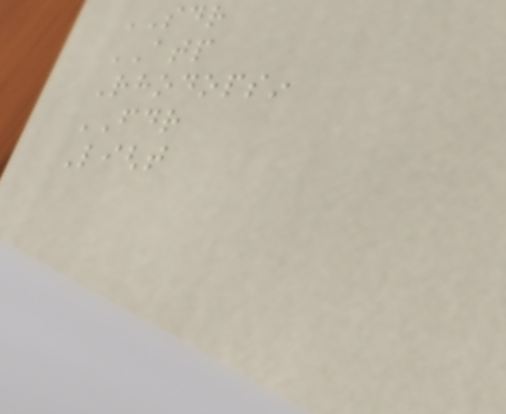SDR
ATP
Rhodopsin
FDR
Light
